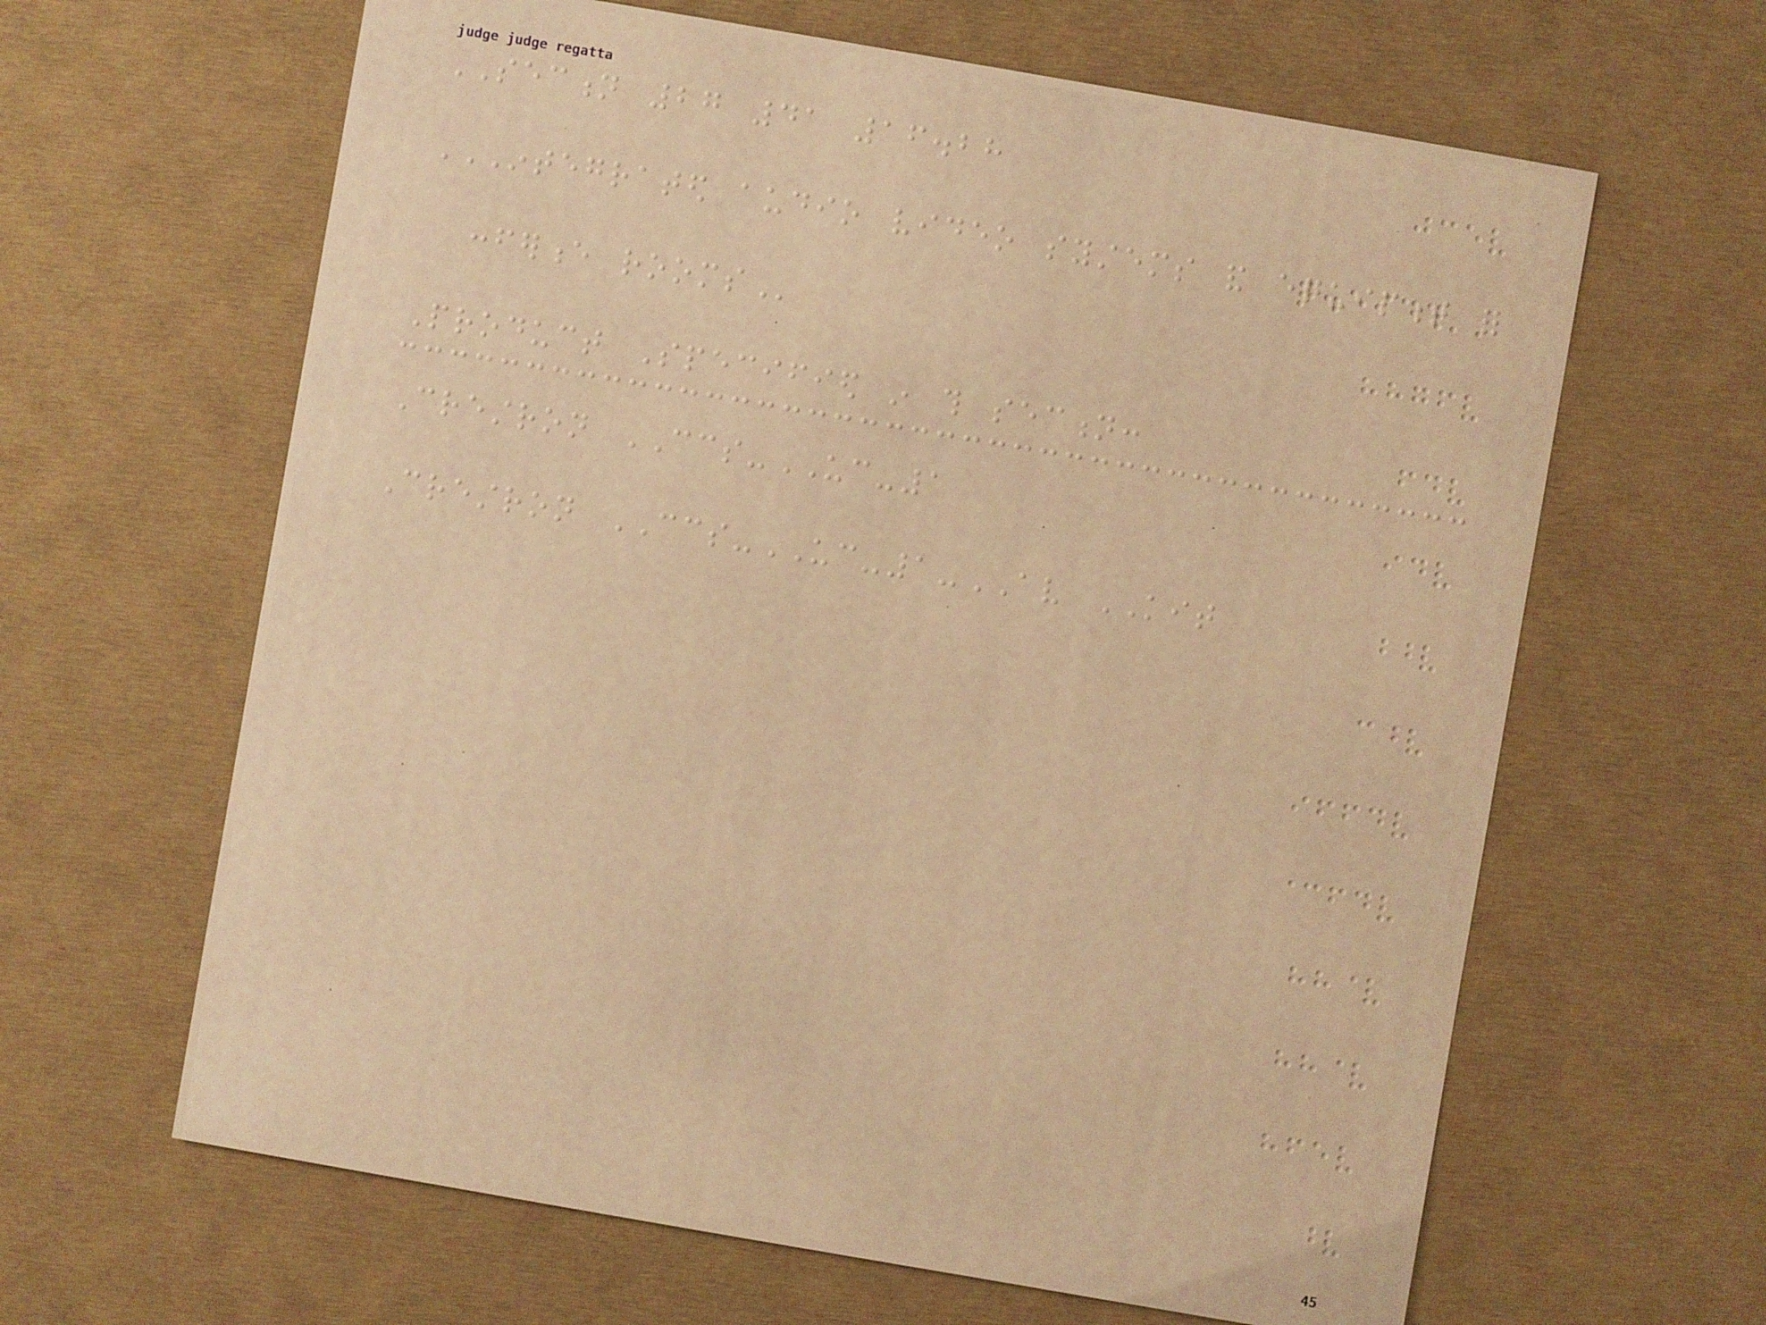SECTION 27 41 16.28
INTEGRATED AUDIO VIDEO SYSTEMS AND EQUIPMENT FOR
CONFERENCE ROOMS
Product Specified in this section:
Crestron CCS-UC-1
Crestron CCS-UC-1-AV KIT
